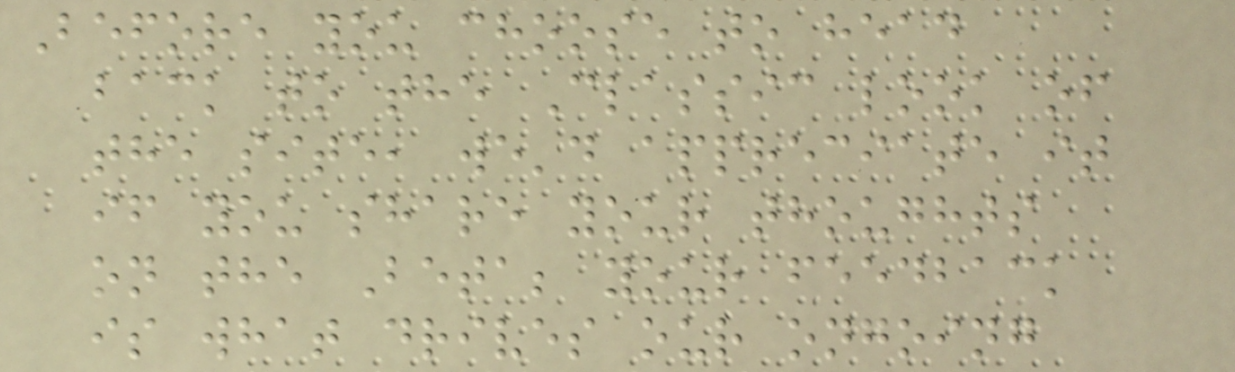Before you choose to head
back to the Classic look of
the site, we'd appreciate it
if you share your thoughts
on the Beta; your feedback
is what drives our ongoing
